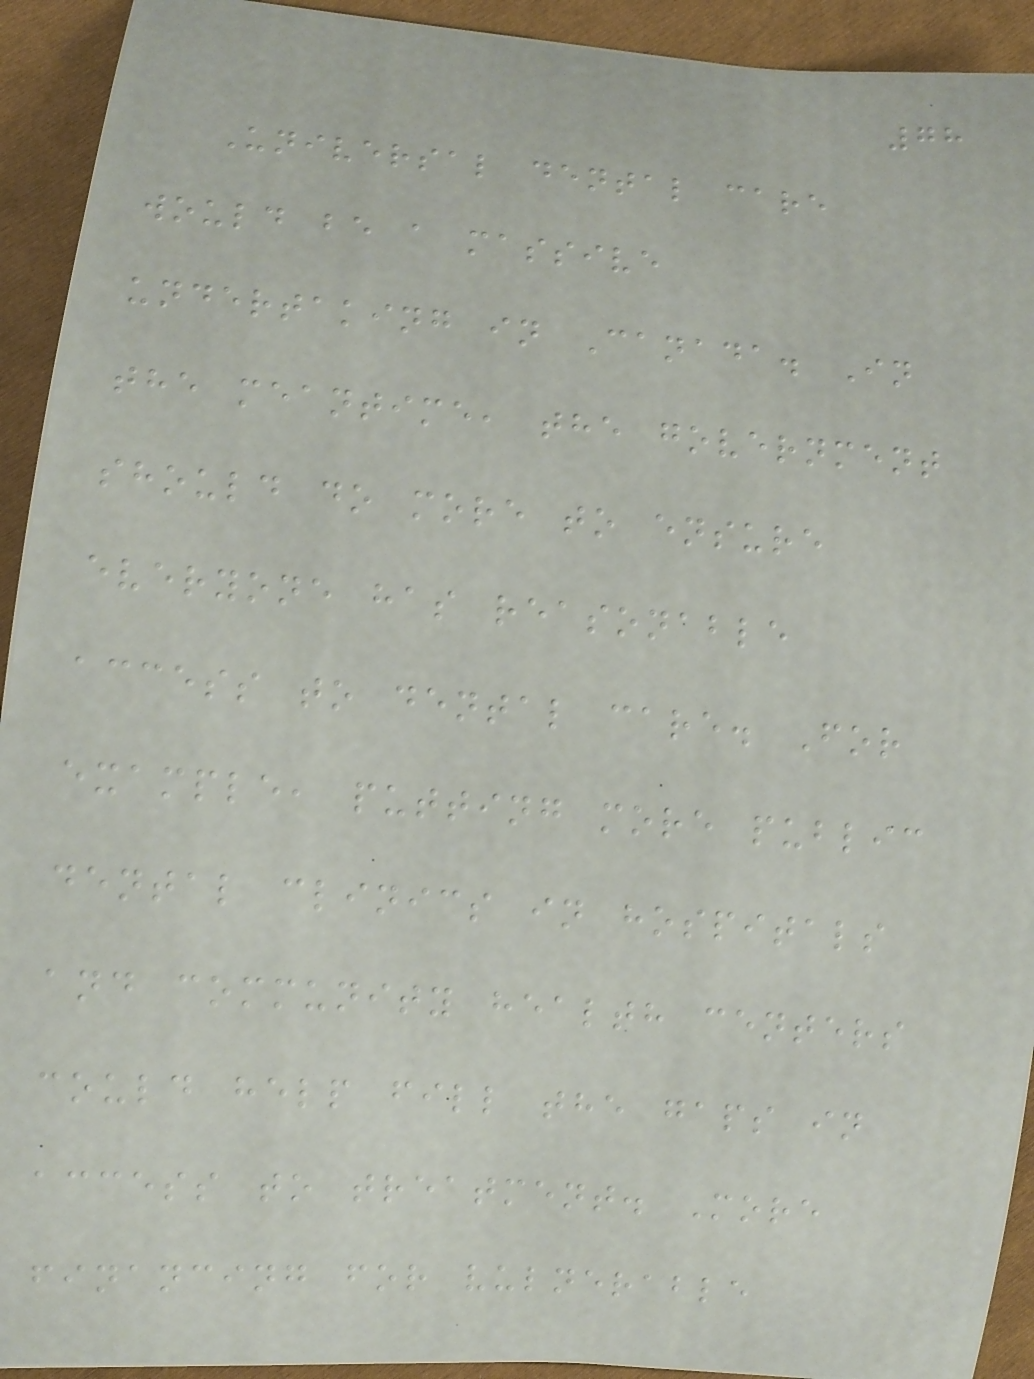78
Universal dental care
would be a massive
undertaking in Canada. In
the meantime, the government
should do more to ensure
everyone has reasonable
access to dental care. For
example, putting more public
dental clinics in hospitals
and community health centers
could help fill the gaps in
access to treatment. More
financing for vulnerable
